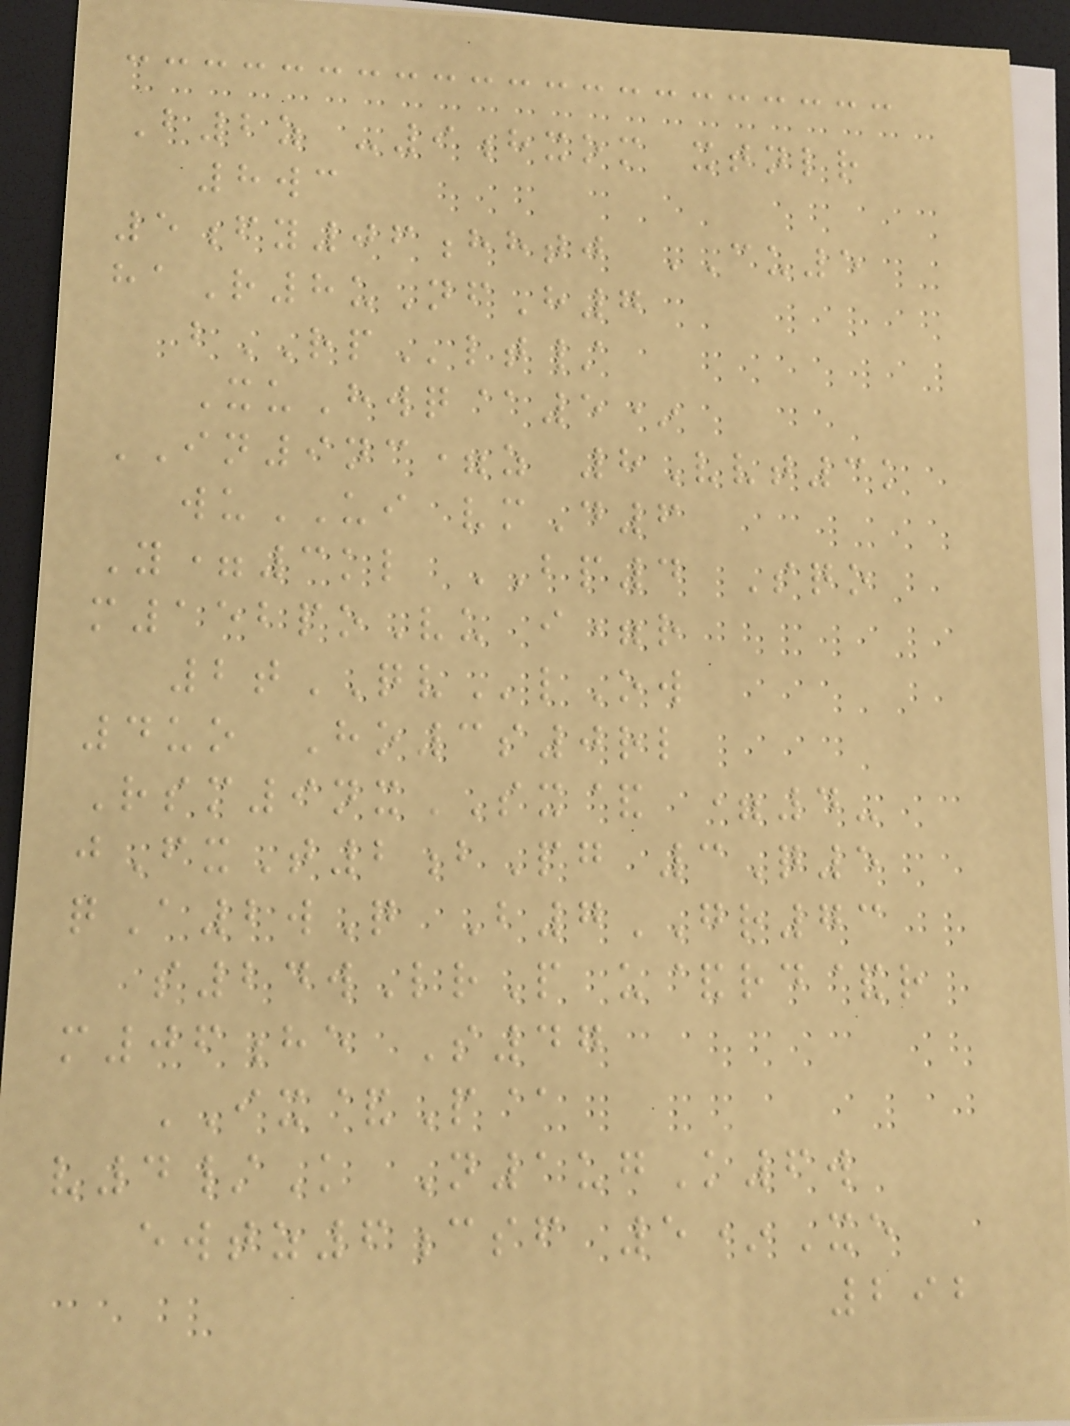B2z -9hxom xtnlr
8wc
5fy06hhtj CU5
haR8uNfH7
bRPlt/
XuHwq@5*
IN9nc=z 8Vvt3k
wuUI vmD6
Y=3kl BP4 Sqo
m152poVu i=r
2tQVlOw
4uo Ho3s0rl
Rsm9nxSX& =4-
jFxT2bPg 3Q5
qA2wQ B7GR73
s24wLrP u&rd&r
m06he S47
IX&P@
v4/K N1ugK6w
ewtz6csf 5*Xe
292
